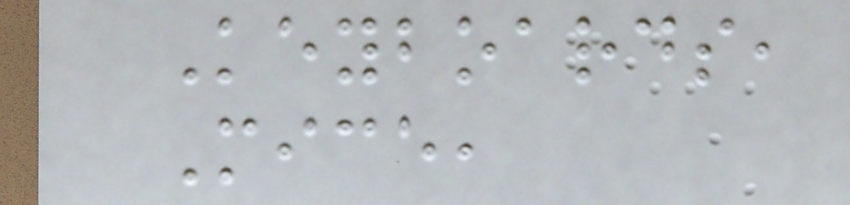Keyboards,
Mice,
